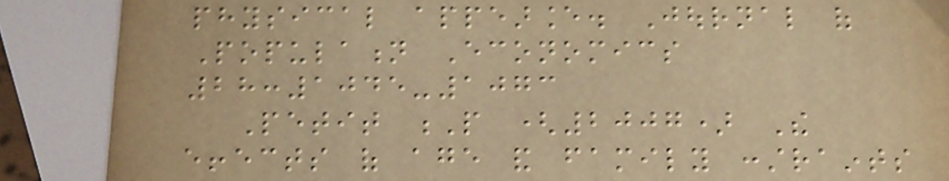physical appearance. Journal of
Population Economics
28:1045-1073
Petit P (2007) The
effects of age and family constraints
